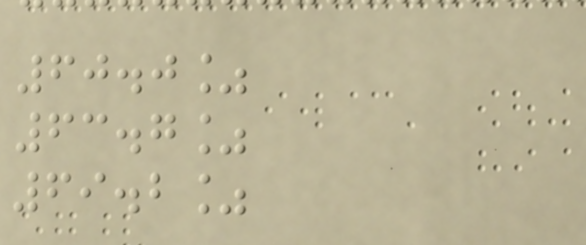60.0%
63.7%
69.2%
